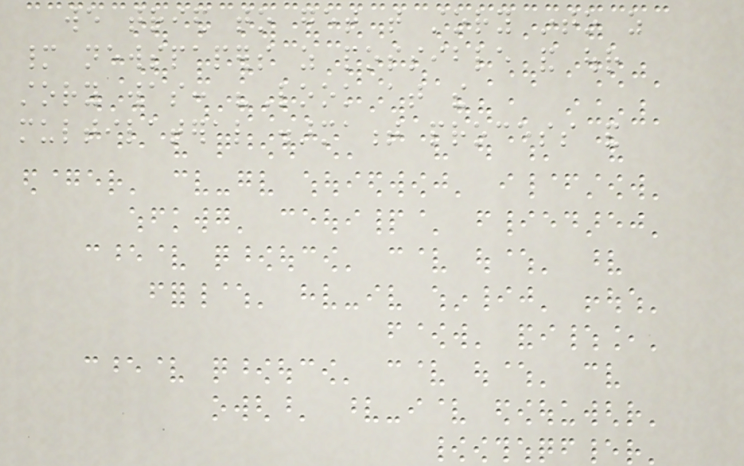we tried to get that story into as
many newspapers as possible and our
story was: "Look at the
multilateral disarmament process and
